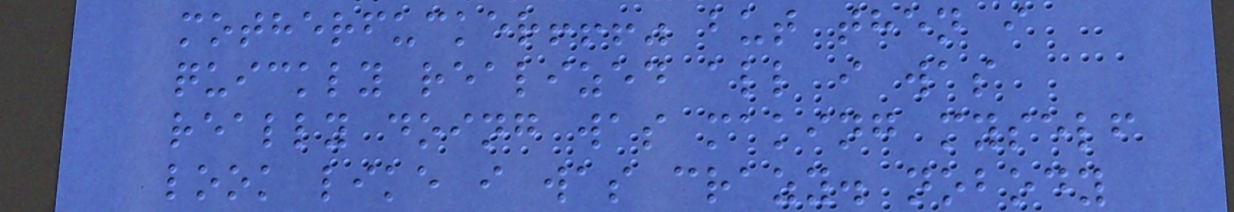motherfucker!!!" but then i
quickly realized all i was
really doing was making myself
look like i was crazy. nobody
